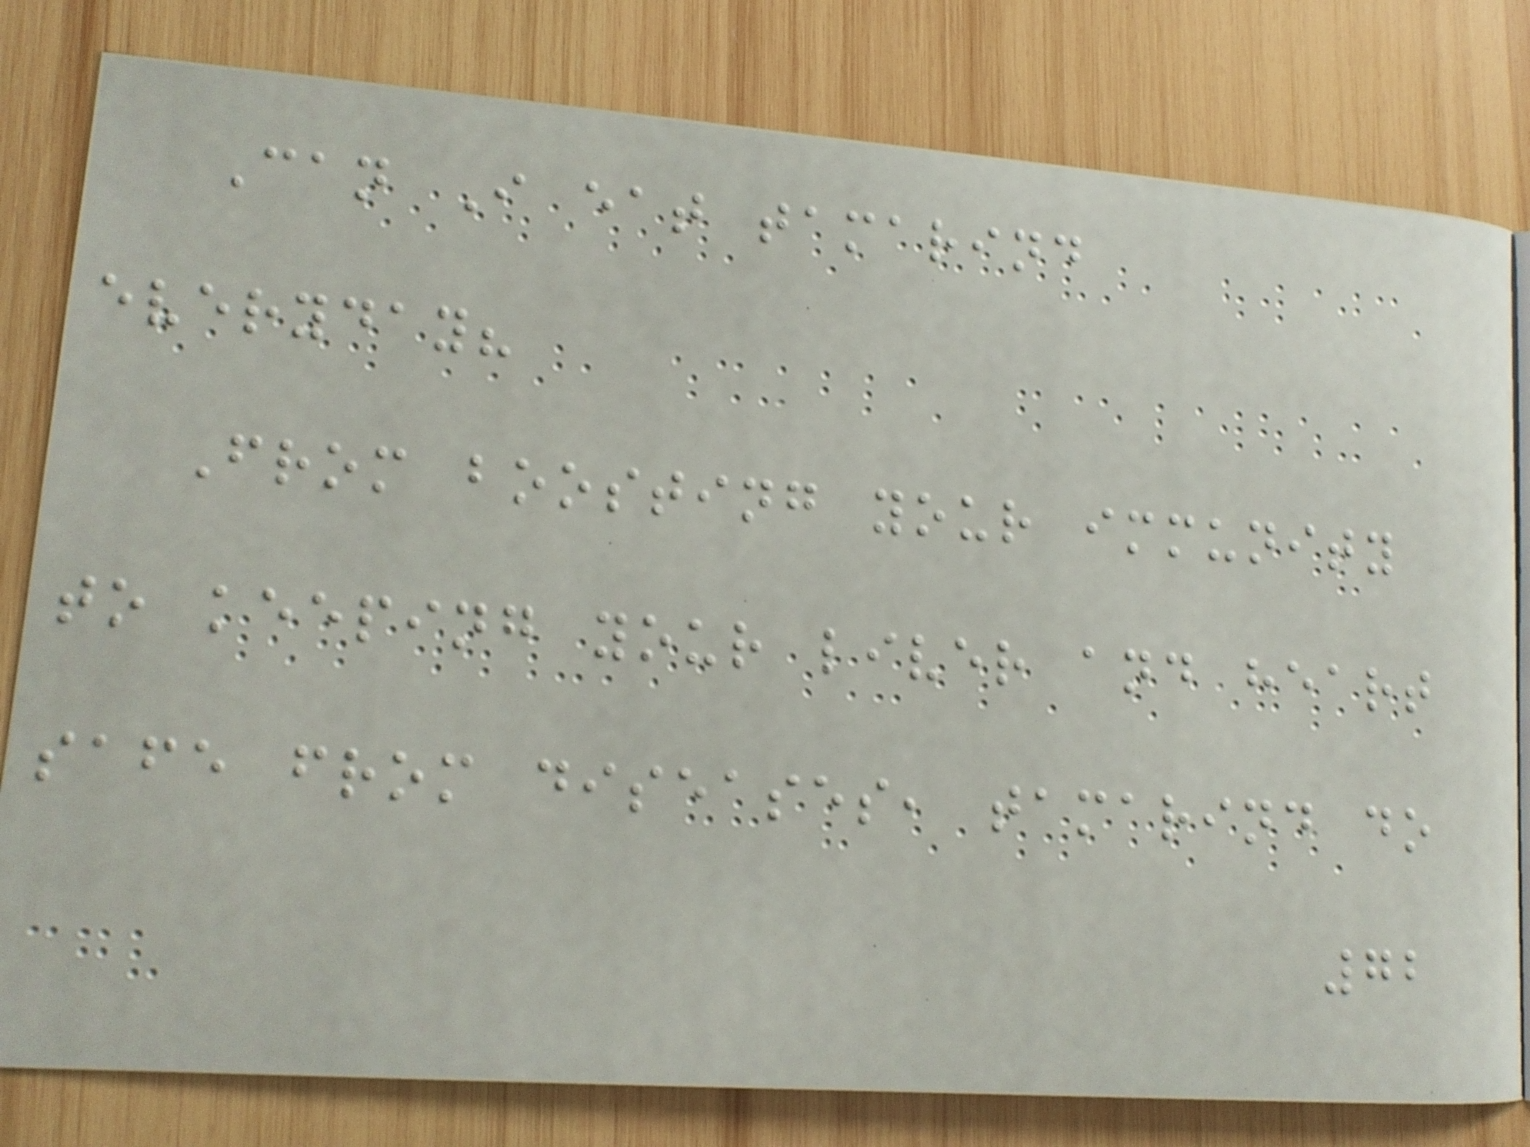Can I eat tamarind
everyday?
From boosting your immunity
to keeping your liver and heart
safe from diseases, tamarind do
72
